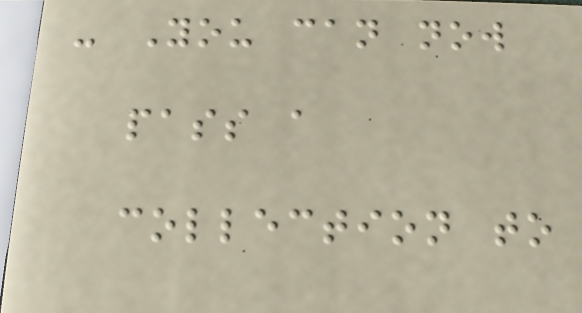- You can now
pass a
collection to
